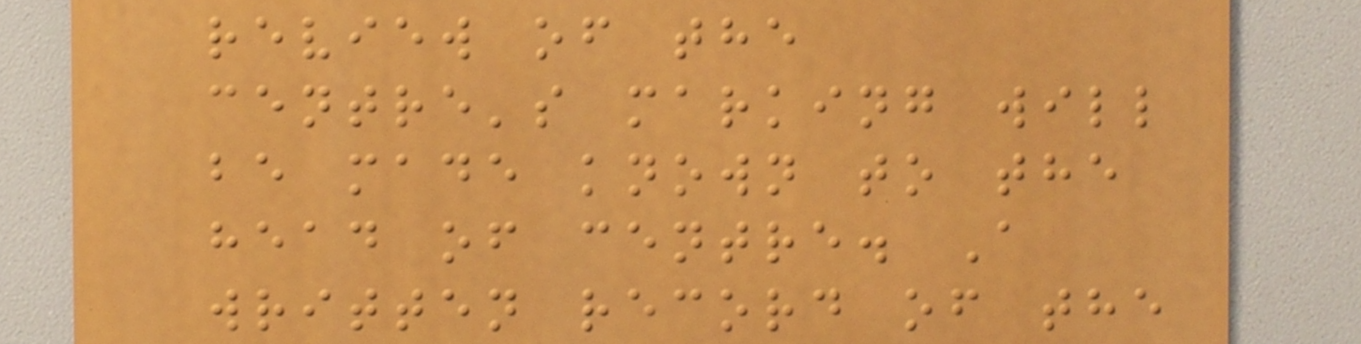review of the
centre's marking will
be made known to the
head of centre. A
written record of the
